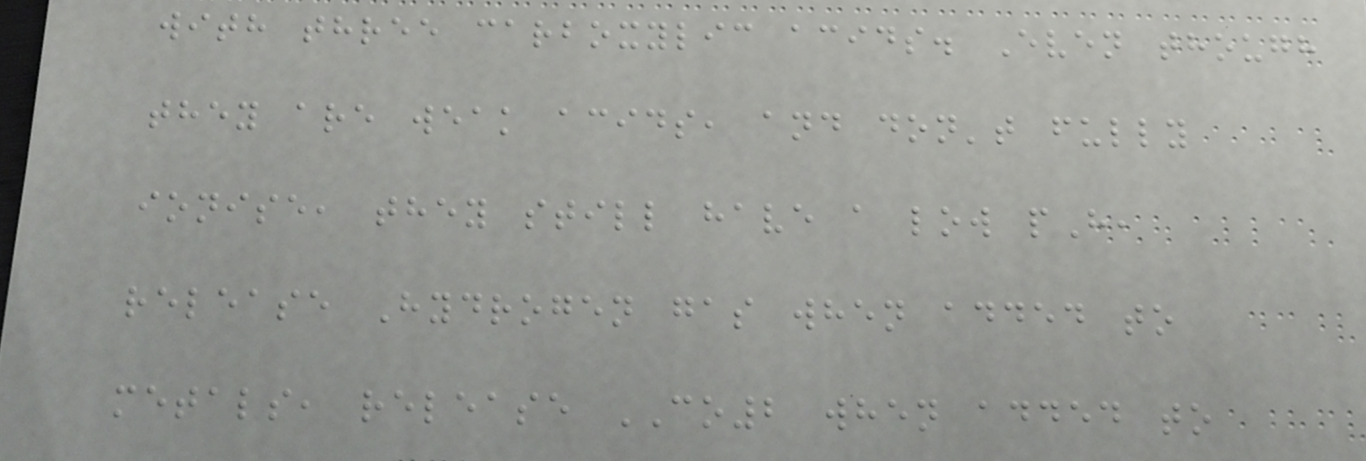with three carboxylic acids. Even though
they are weak acids, and don't fully
ionise, they still have a low pH,
release Hydrogen gas when added to
metals, release CO2 when added to
